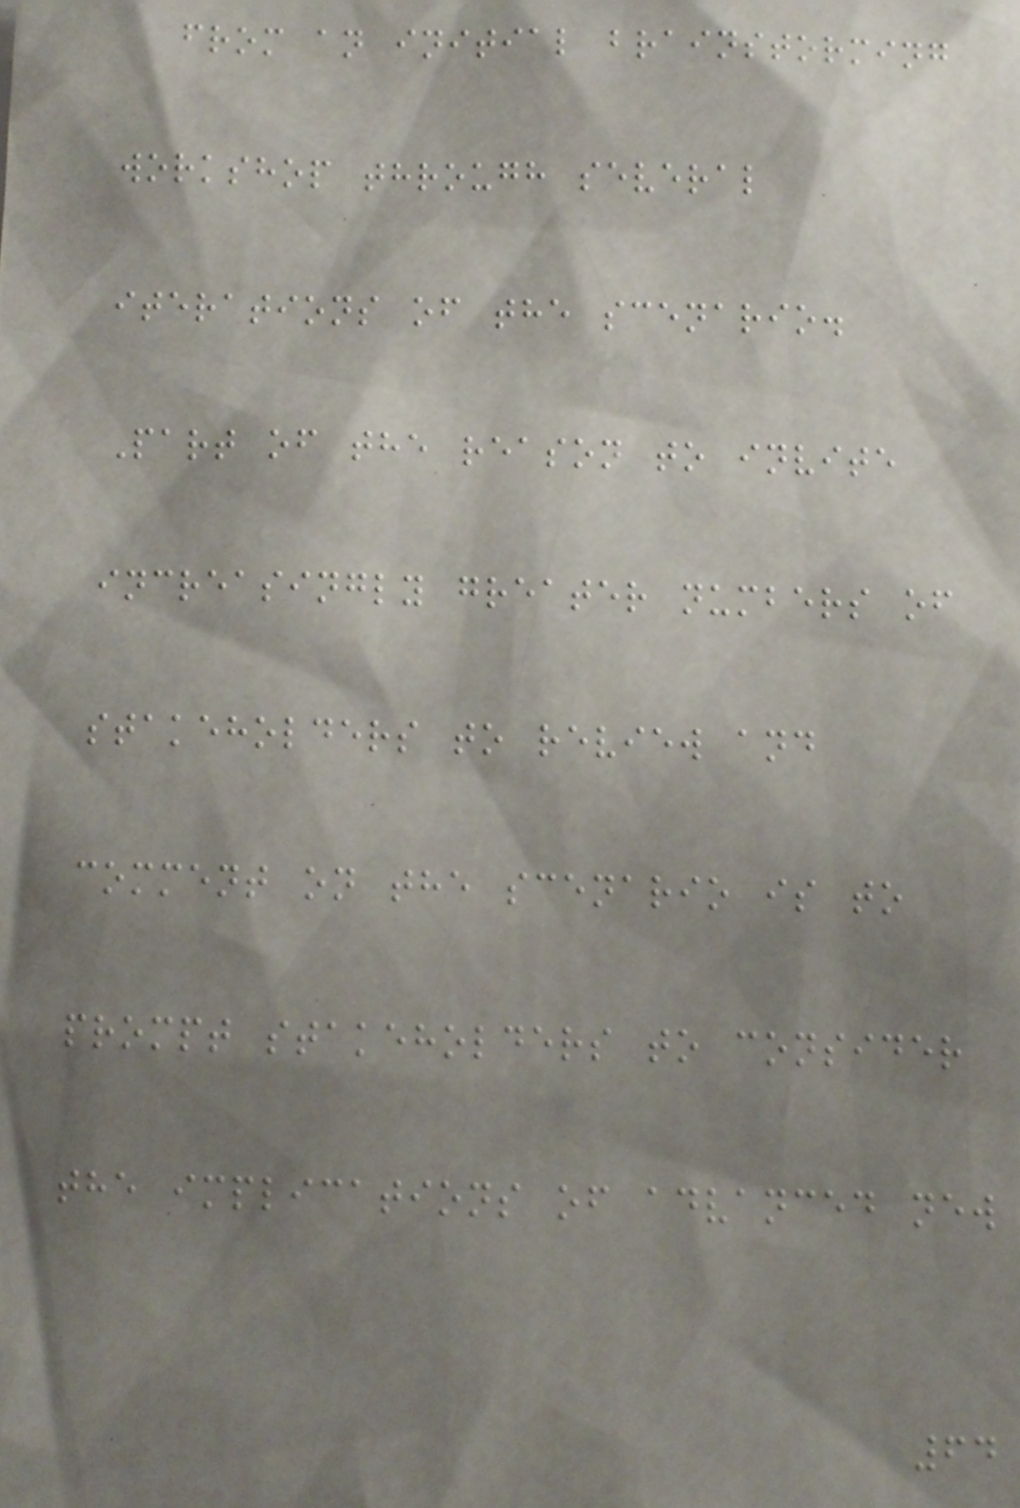from an initial brainstorming
workshop through several
iterations of the scenario.
Part of the reason to invite
increasingly greater numbers of
stakeholders to review and
comment on the scenario is to
prompt stakeholders to consider
the implications of advanced new
64
